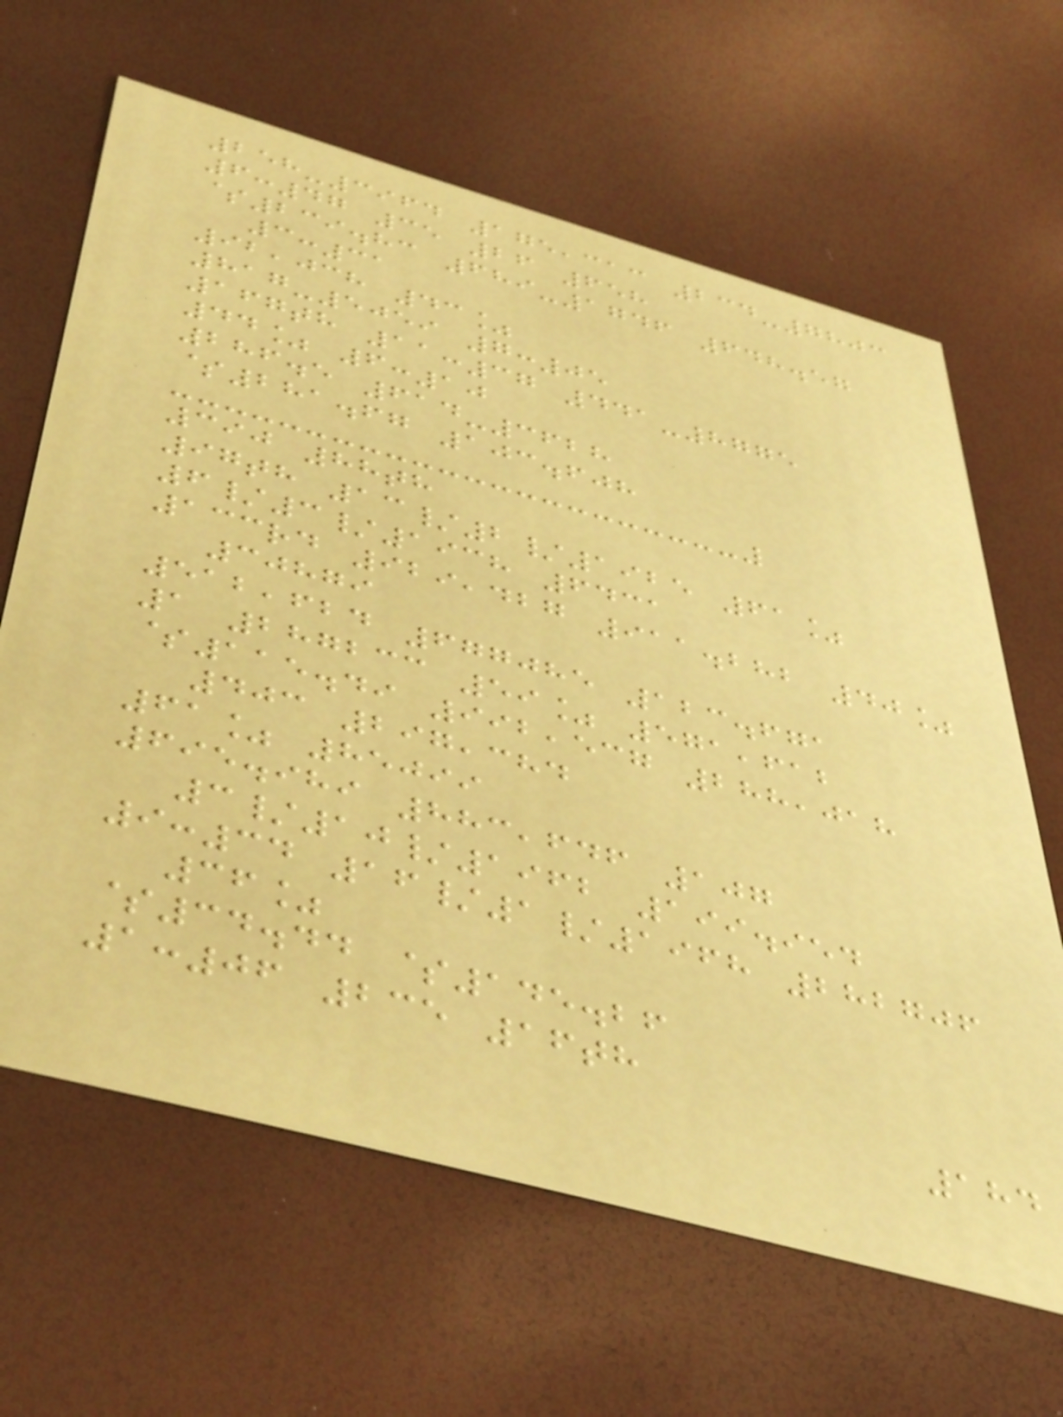258-3964 175,313 234-7803
6:47 35 26 658
$239.83 689-1746 648.57
3:31
92,038 43%
817-5059 7:05
167th 11:37 441-8775
44% 6:10
286.5 614-3628
$281.67 103.608
390 88th
97th 13/2/1925 61%
6/3/1938 6431
133rd 929,427 911.282 40%
30879
512,624 677085 123.671
1 287233 59% 571,612
$115.49 992,537 288,018
403 297,384
61% 85099
695.989 883,646 107
3/10/1962 199.954
9:34 16/1/1968 282706
36%
$34.44 $145.26
1:06 235 16th
184
